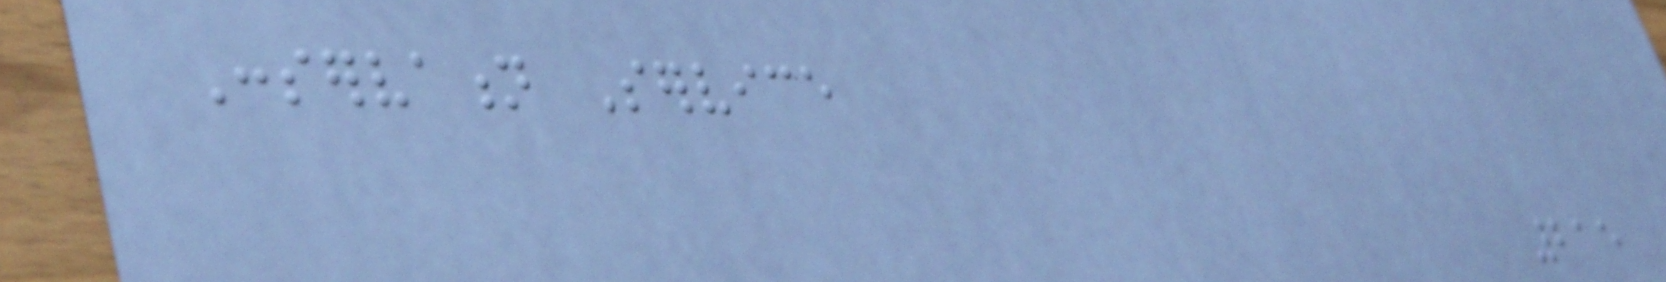Conservation Service
215
